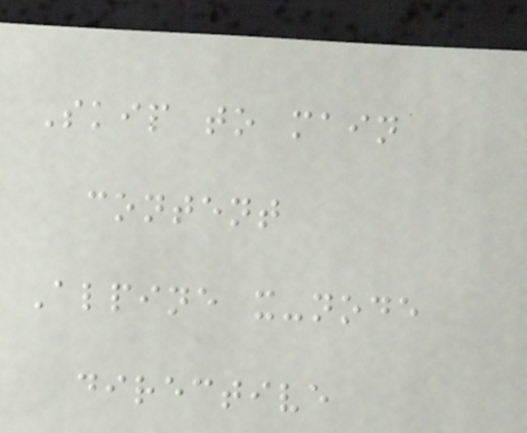Skip to main
content
Alpine x-node
directive
